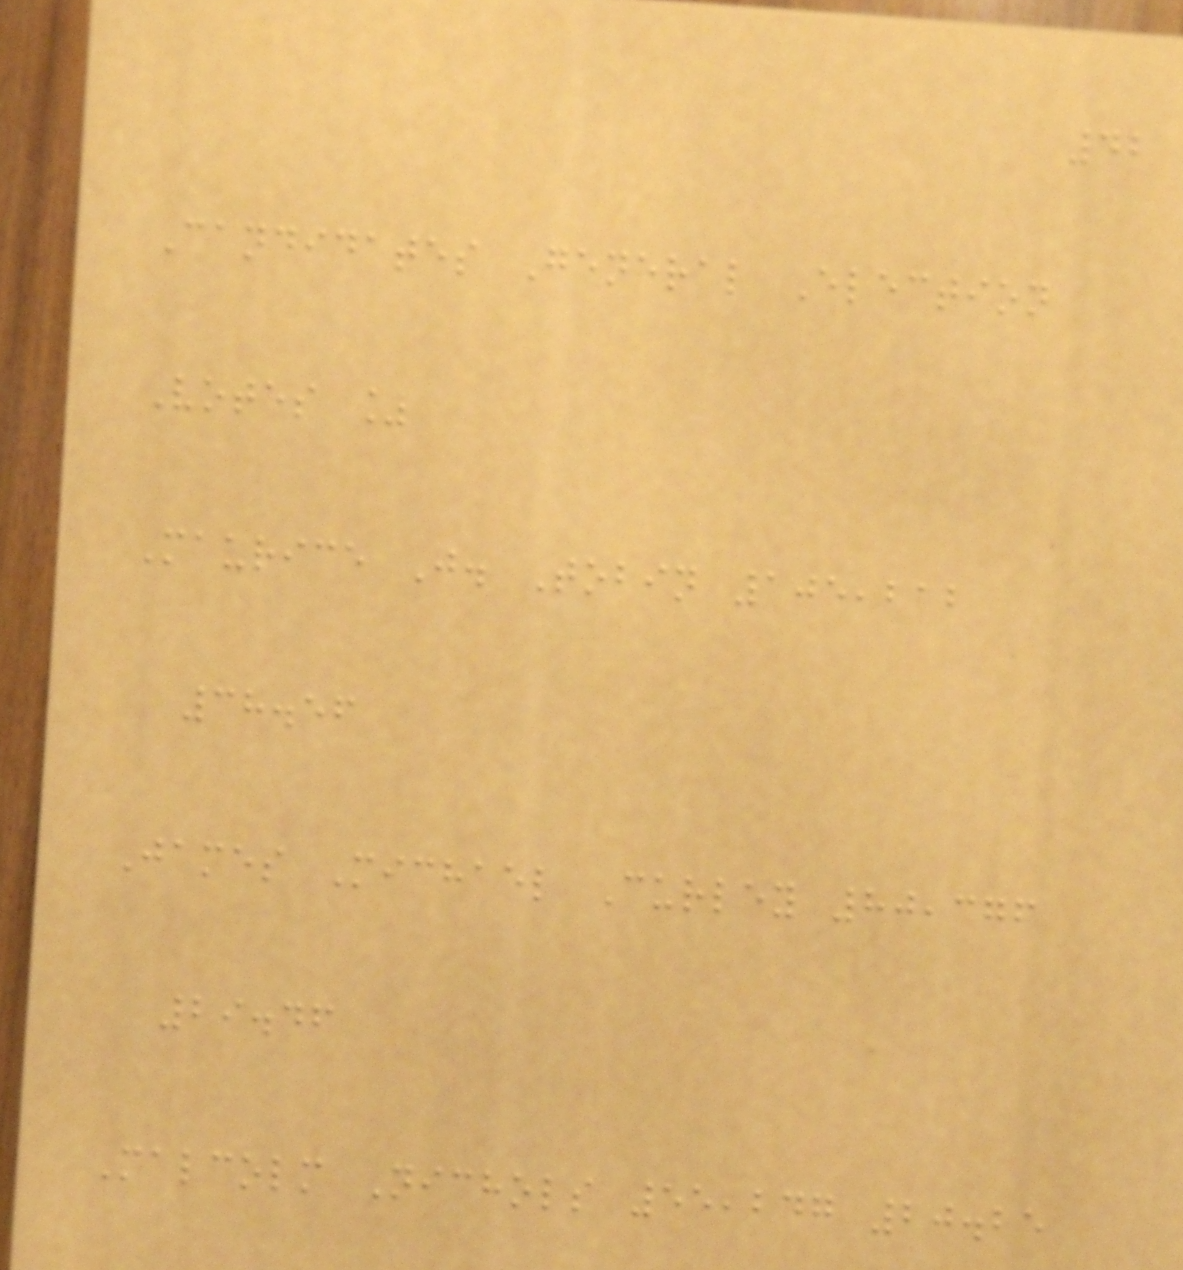42
Candidates General Election
Votes %
Maurice J. Tobin 105,212
38.56
James Michael Curley 80,376
29.46
Malcolm Nichols 55,247 20.25
